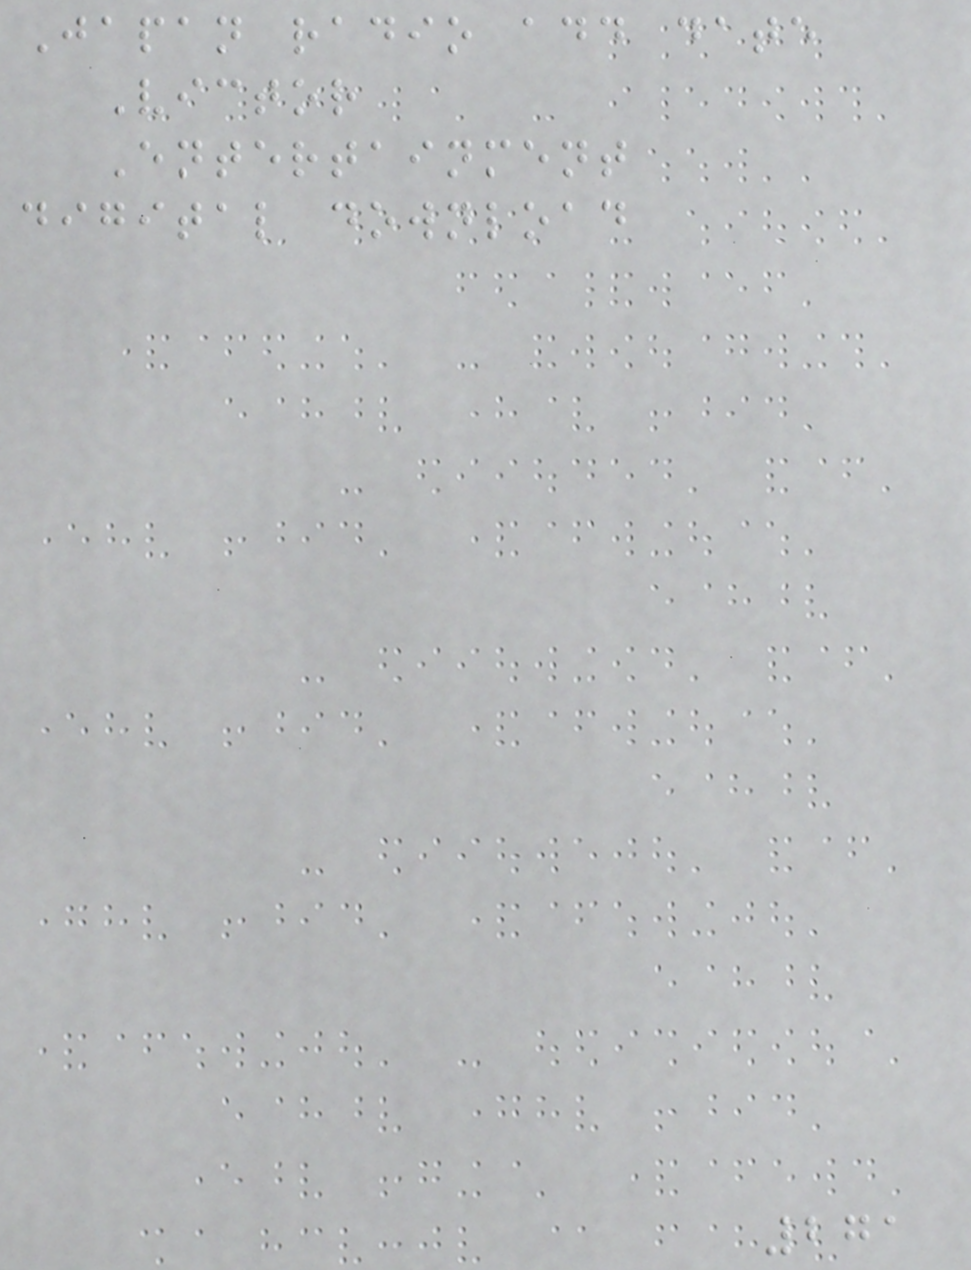Japan radio add date
Victor
Entertainment
digital download
271
